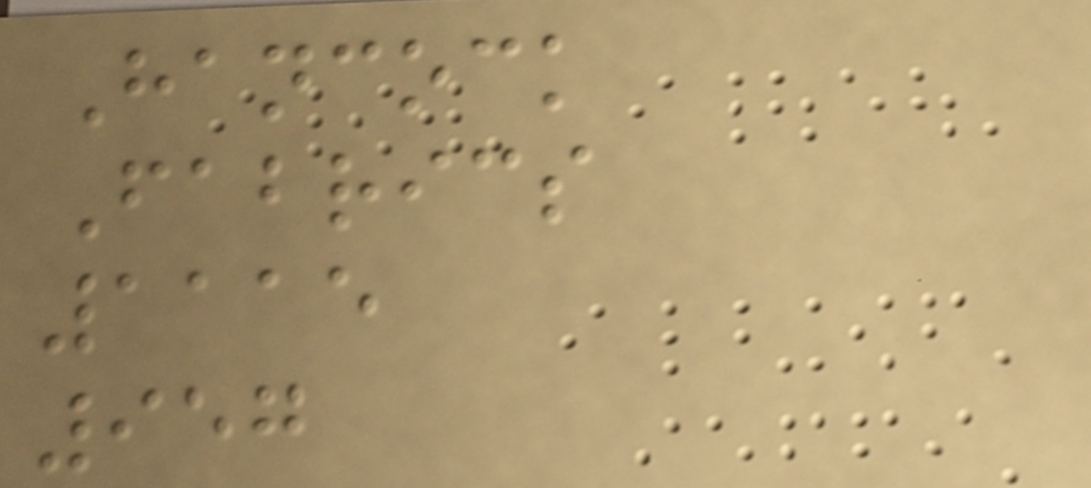Hancock
Fabrics
1115
957
